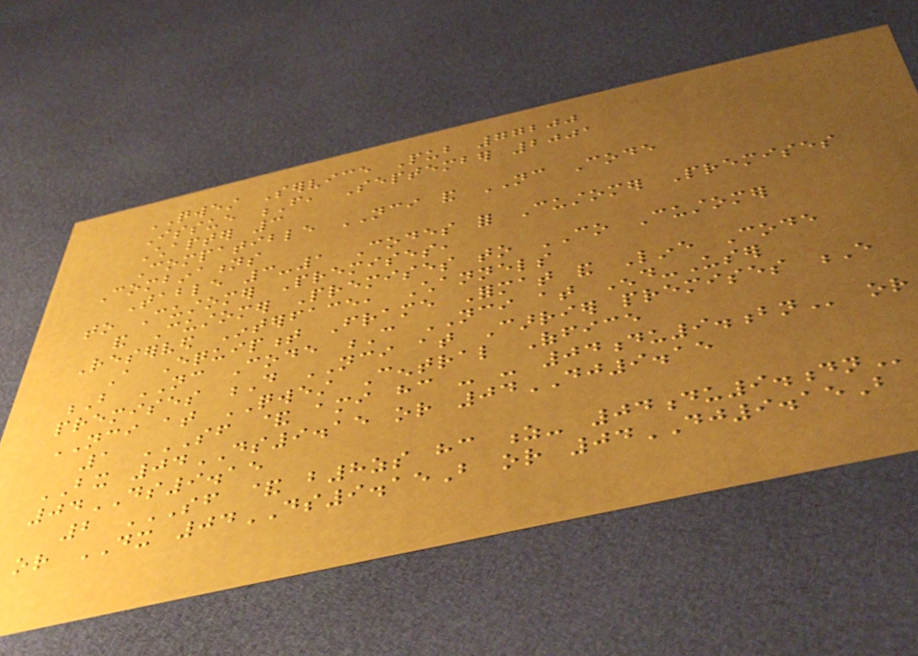QWEST Service Pub 77200
Issue F, September 2001
Chapter 3
Compatible NCI and NC Code
Combinations
Table 3-1 Codes for Customer Premises
to Customer Premises,
and Customer Premises to CO Customer
Reserved Interface, Channels
A Equipment Frame Format and Line Code
B NC Code C NCI at End-User
premises D NCI at Carrier premises E
NCI at QWEST Central Office
1 SF & AMI HC - - 04DU9.BN or
BX 04DS9.15 or 04DJ9.15
04DS9.15
2 SF & B8ZS HC Z- 04DU9.DN
or DX 04DS9.15B or 04DJ9.15B
